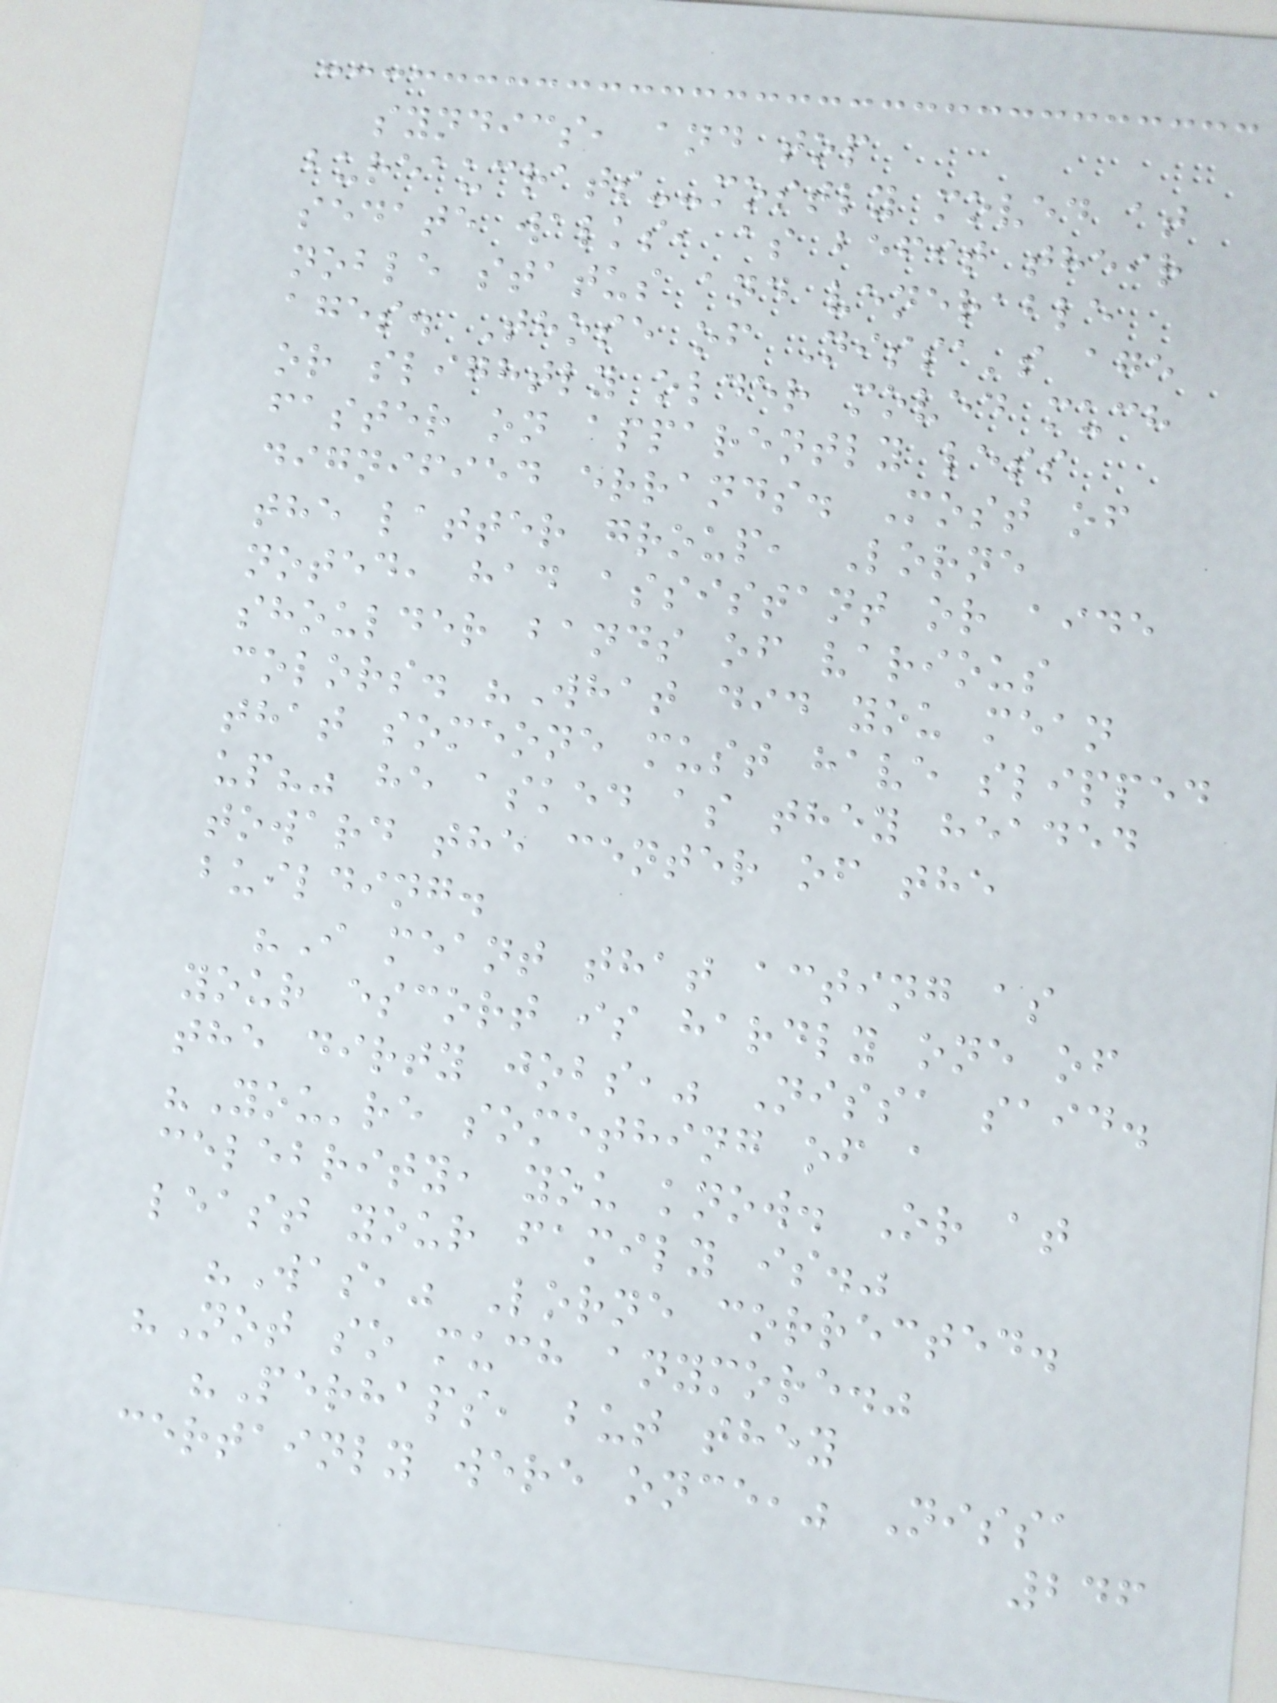syndics, and top
bureaucrats--mostly moved at
sedate walks, as befit their
noble status and venerable
ages. Those of Nissa's age
or slightly older moved much
faster on apparently less
dignified errands. Most of
the latter group, Lorne
noted, had assistant or aide
shoulder bands of various
colors. "What did you mean
that someone must have slipped
up?" he asked as they headed
toward the center of the
building.
"I meant that acting as
your escort is hardly one of
the dirty jobs," Nissa said.
"You're something of a
celebrity, you know. Or at
least your family is."
"Was," Lorne corrected.
"Not so much anymore."
"Perhaps, but they
certainly were once," Nissa
246
